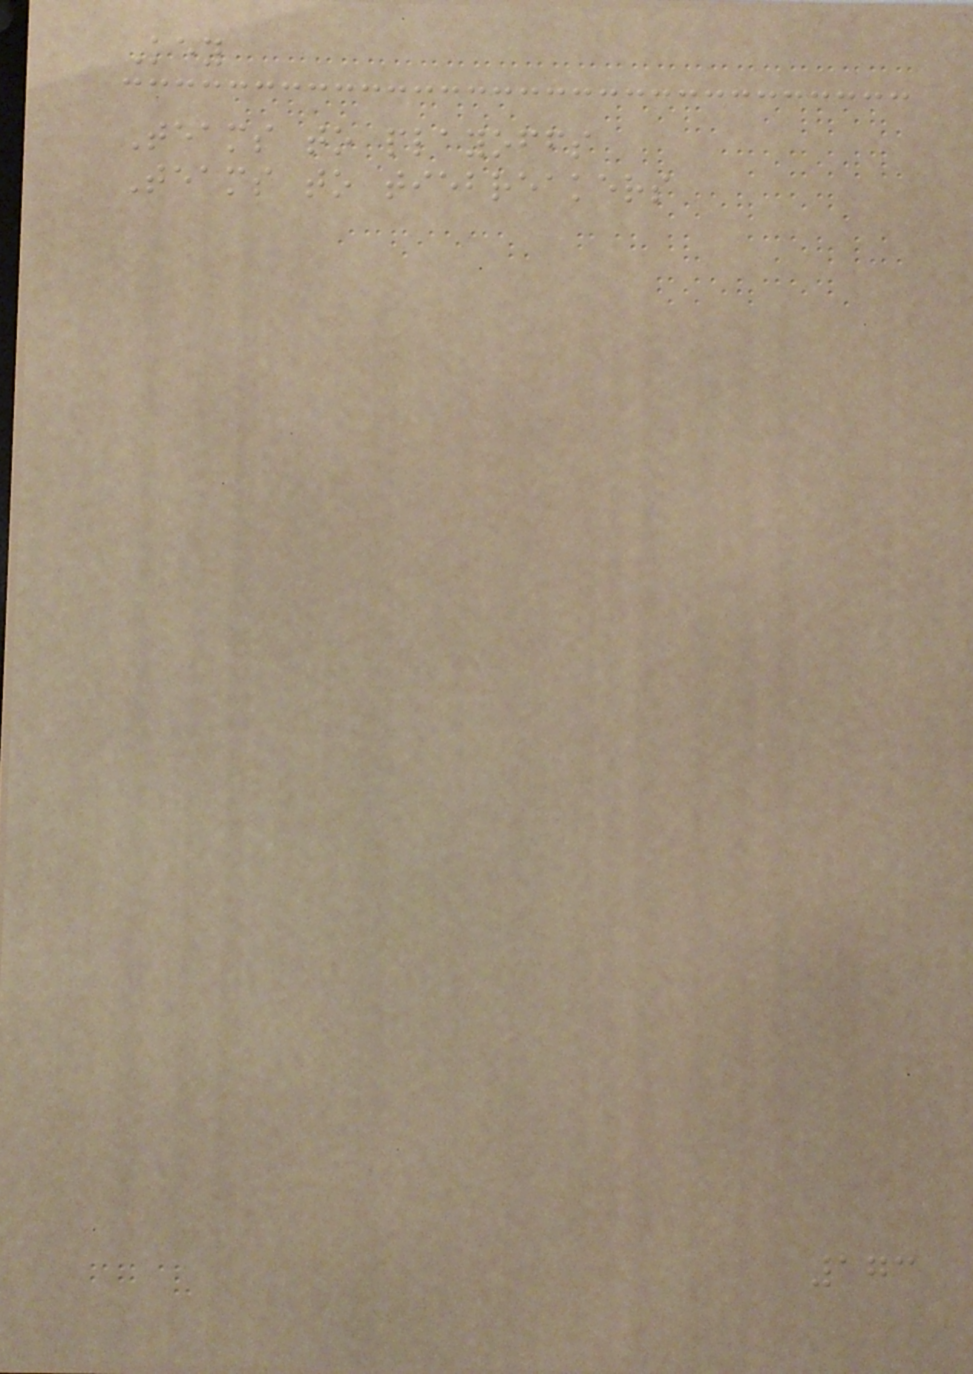Key
Teams to playoffs
Teams to tiebreakers
173
